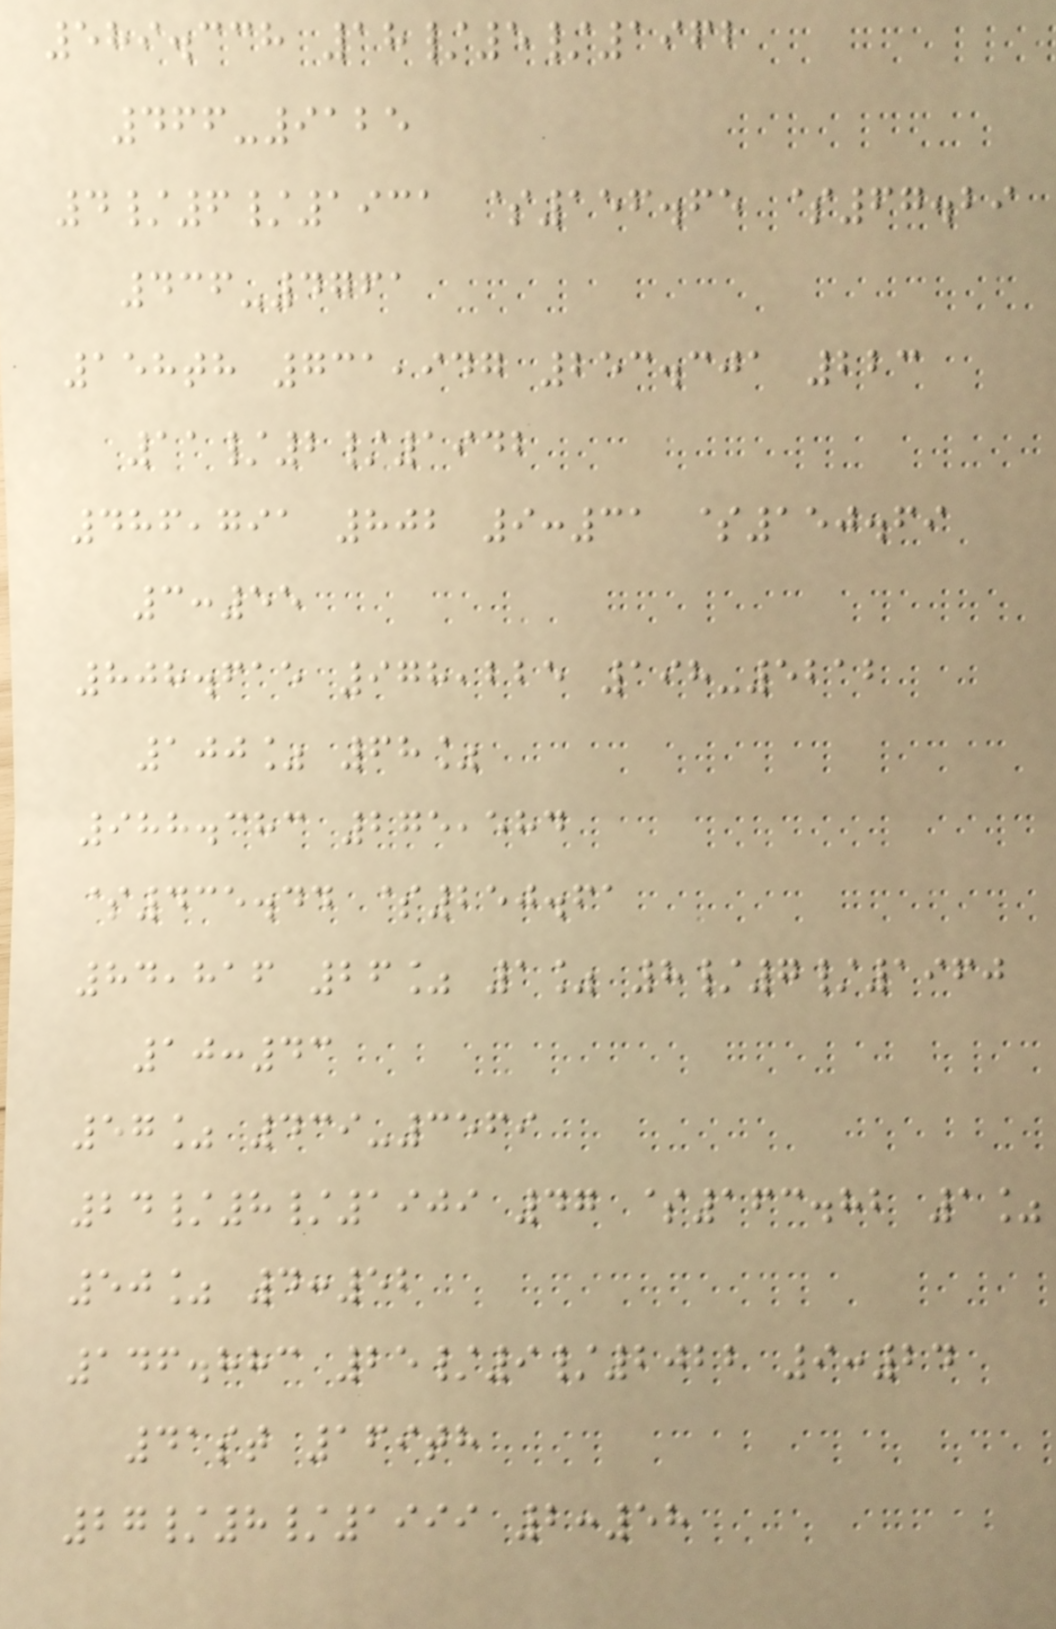589.338 18/5/1962
466-9125
4/6/1931 $156.65 $67.29
436-4761
158th 731,947 253.301 223
11/2/1942
486,791 802 9:31 $150.69
3:55
808.615 978,225 198-5212
100% 68%
988.383 275,584
$435.44 $250.61
84,816 26% 1% 8/7/1960
10:43
57% 439-3569
24/8/1909 47 $163.82 1%
50% 4:52
146.883 25/9/2022 9:24
41st 169th
27/8/1999 2:58
